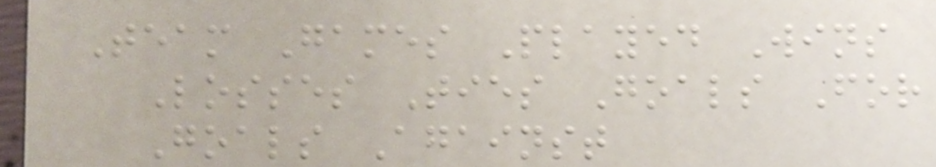Team Games Played Wins
Losses Ties Goals For
Goals Against
